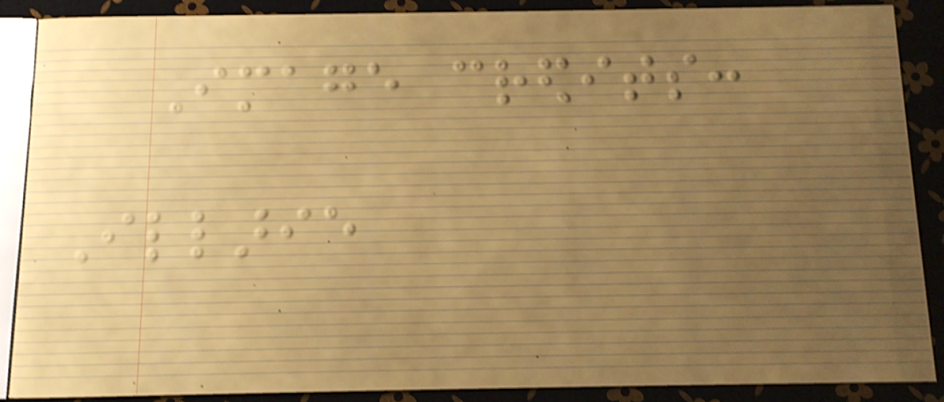Image credits:
Illarie
